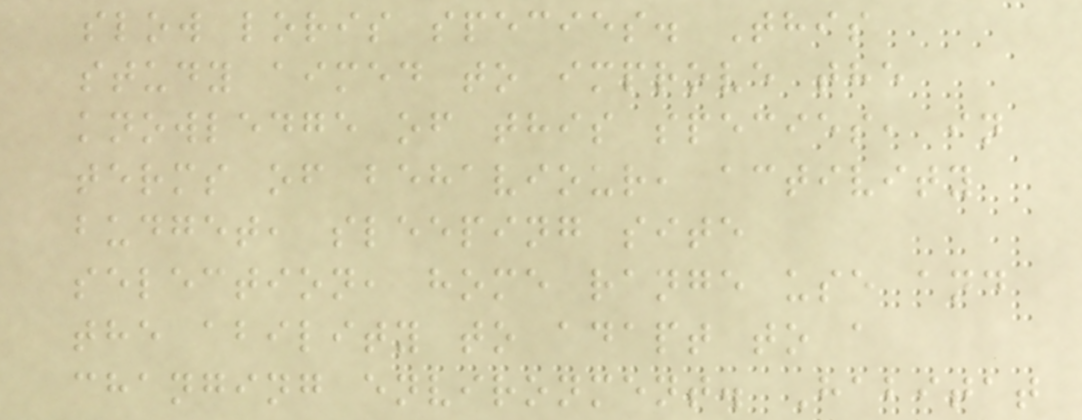slow loris species. This
study aimed to improve the
knowledge of this species, in
terms of behaviour, activity
budget, sleeping site
selection, home range use and
the ability to adapt to a
changing environment. Habitat
